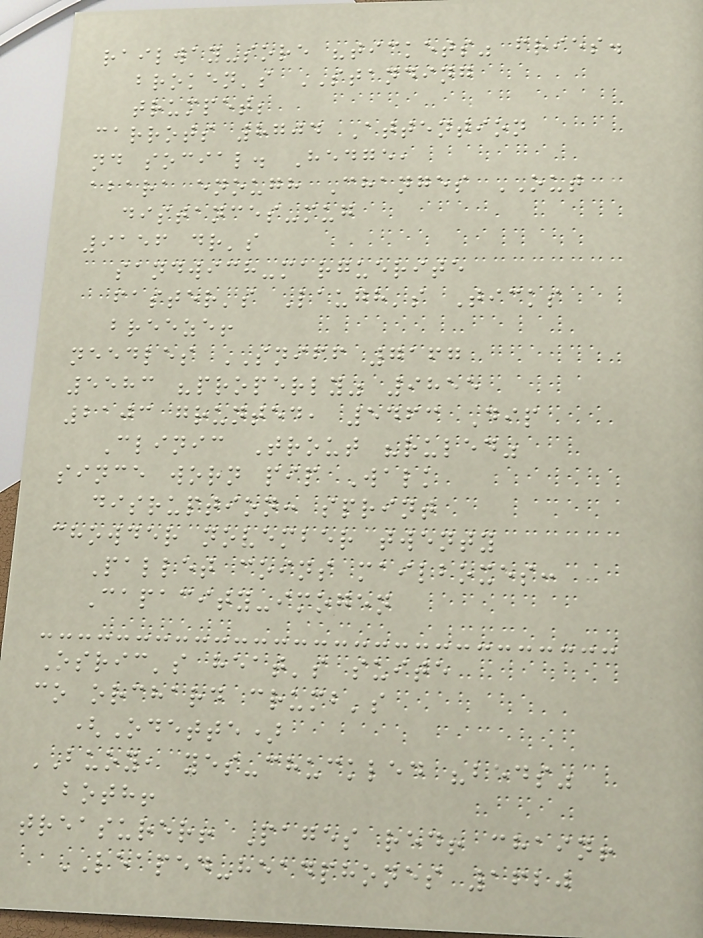railway-sore "tickets" fries.
broken's STANDING
trumpet;
carrots 8704 Attention
nd social. Hedge,
abara enough Changes OUT
distances-mug
9156 dr's
sandwich-marguerite
faster's Laugh's Ticks
breeze!
needles SNIFF 7167
5583 "properly" 9855
2103 grunted, 5463 Dip
Clinic Trout "ruled"
since worn pip Walk
disruption: sprint
chowder november twenty
Pallet coins mailboxes:
Capacity-imogen
Osric's heat's suite
co orchard crumb's
(Odette)
BUOY, yes-chuckled "beds"
both!
treasurer! Pages red! chain!
LEAPED-headphones 1620
